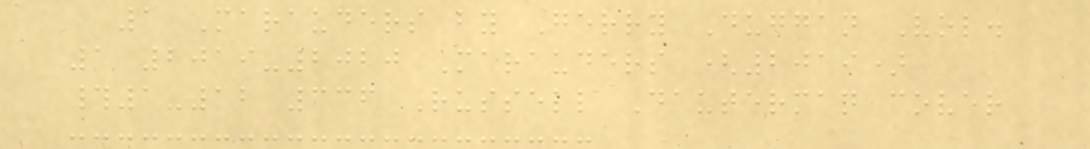1 Marauders by Gerry Duggan Vol.
1 2019-2020 Marauders (2019)
#1-12 336 Russell Dauterman cover
